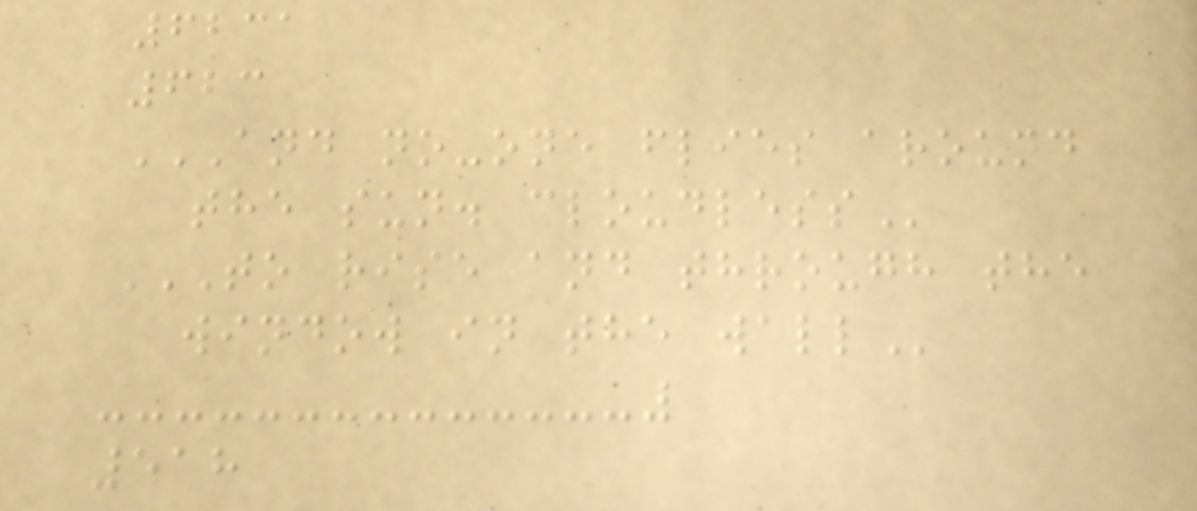6231
623
AND NO-ONE FLIES AROUND
THE SUN. CLOUDLESS
TO RISE AND THROUGH THE
WINDOW IN THE WALL
518
